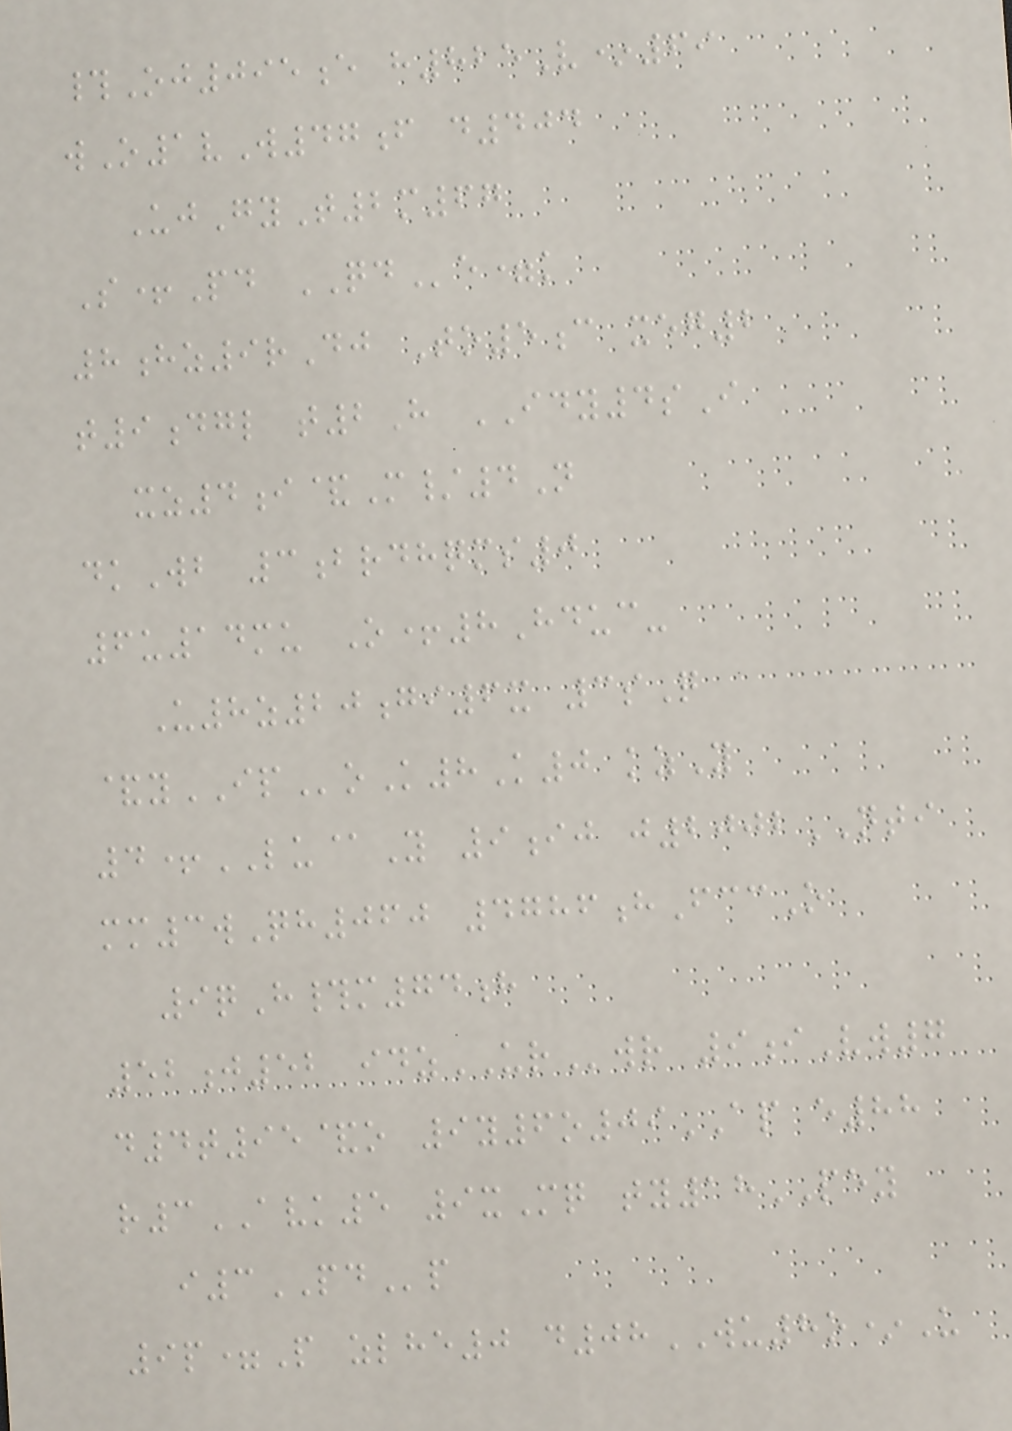#Oj095e h825V*69
wO1vW47f d404
UjGyT2m67
S+Pd QDe=k
8hz9rDj To5c xeg2
t9dgl t2H IDY4sI
xz4i&M/4N
dkWb 3brdhqms0
6u14mu O+8Hduc-
U8z20gi6x 3sQ
&yIPoK8K0 kzY
4+LU@Y 9ij j2002NTI
mm3wQh060 4786hFccO
9qH#m74h
52j52 idzURwr 9iVw7
d4t95&o 9y6o09AP e88
r3AVK5 9xMq ty18PEY
i3PDp
9p=P zlhe0 d08WU8o*U
